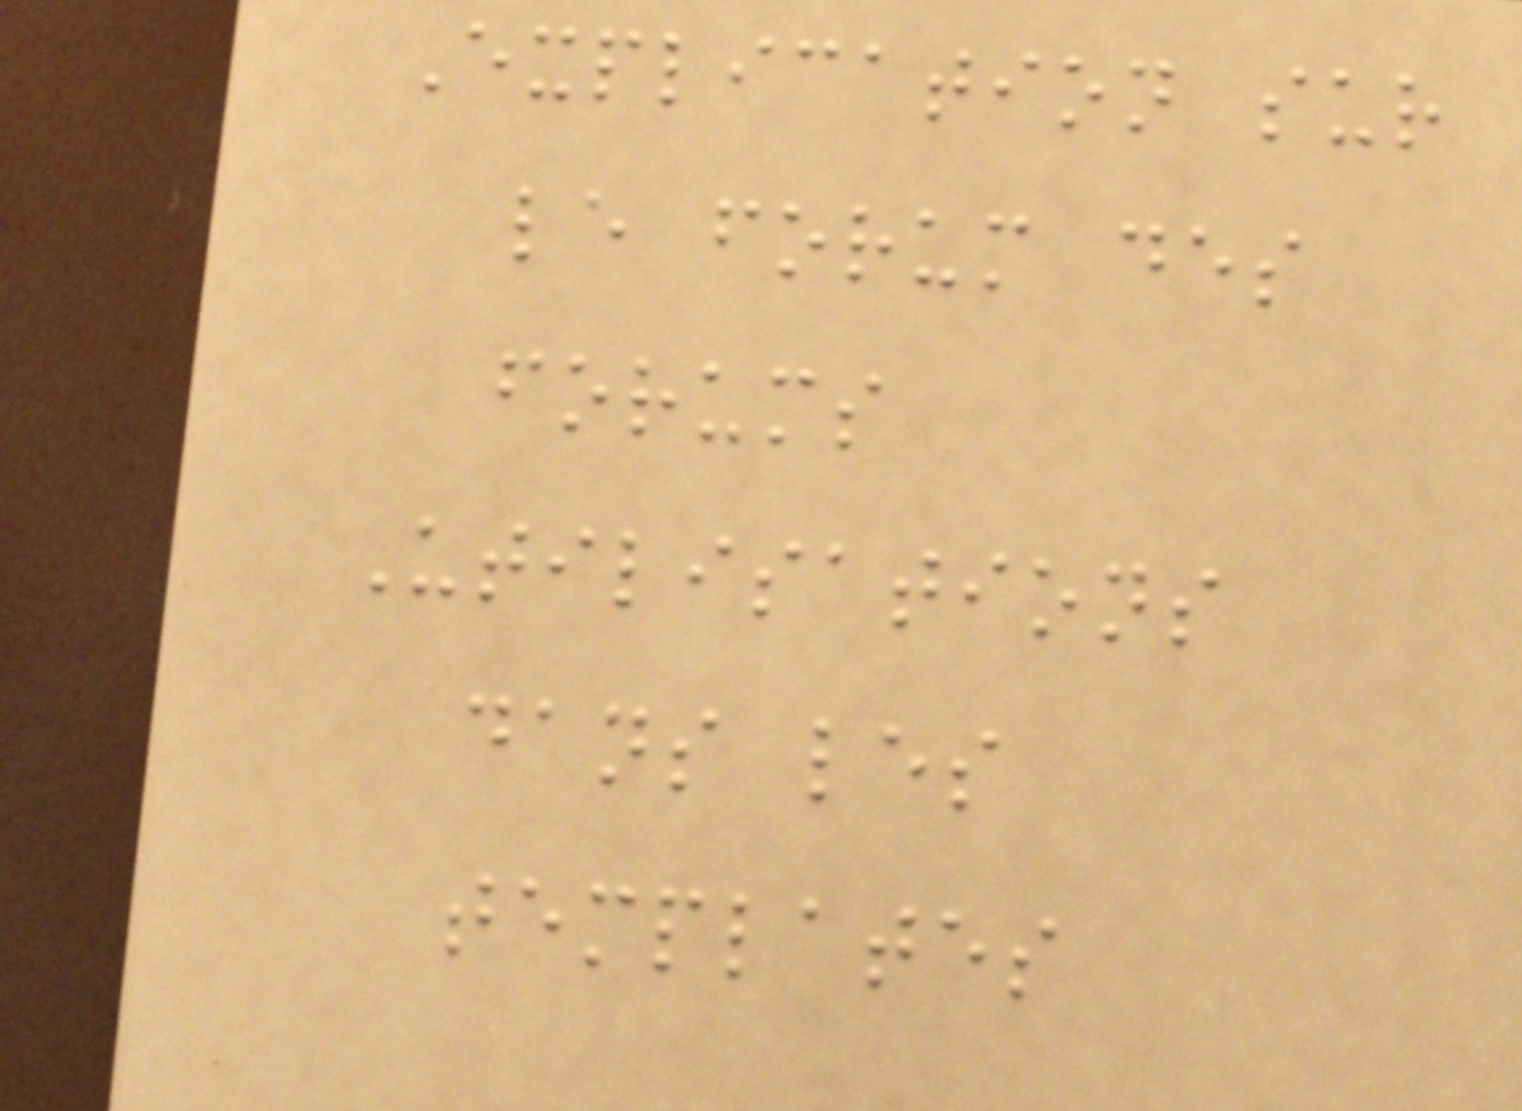Explication sur
le forum des
forums
Utilisations
dans les
templates
